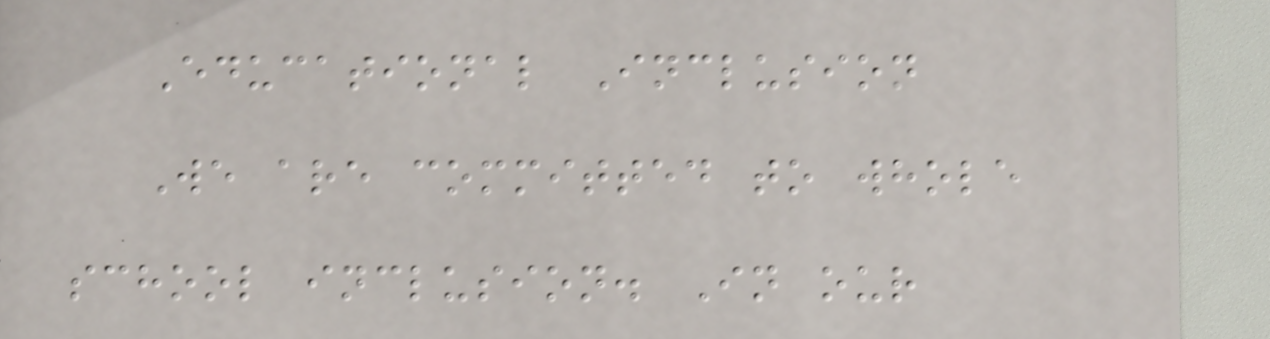Educational Inclusion
We are committed to whole
school inclusion. In our
